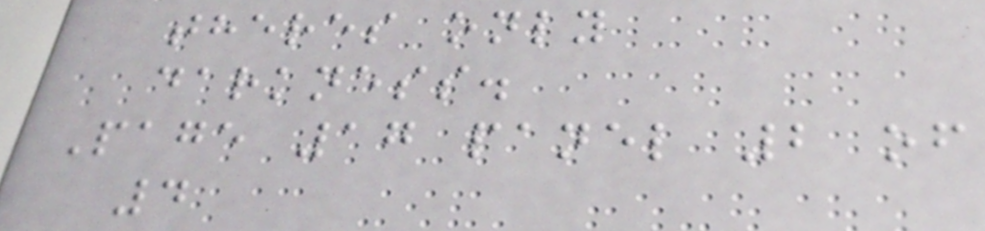theres only
darkness.
Page 17 panel 2 of
4
